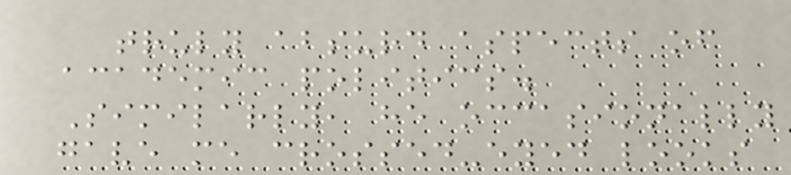truly absurd aspects of
academic politics.
Similarly, he occasionally
gave me crossed-eyed looks
